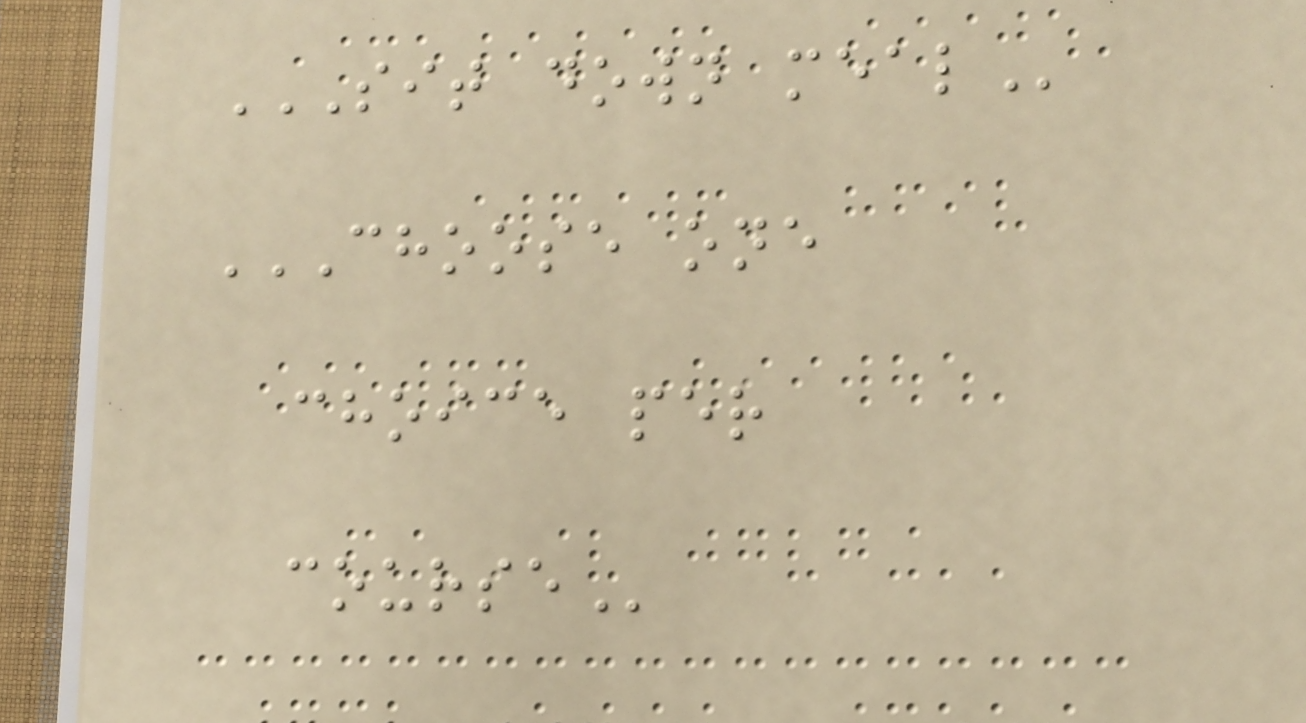SIT DOWN MEAL
CHOOSE ONE
CHOICE PER
COURSE
